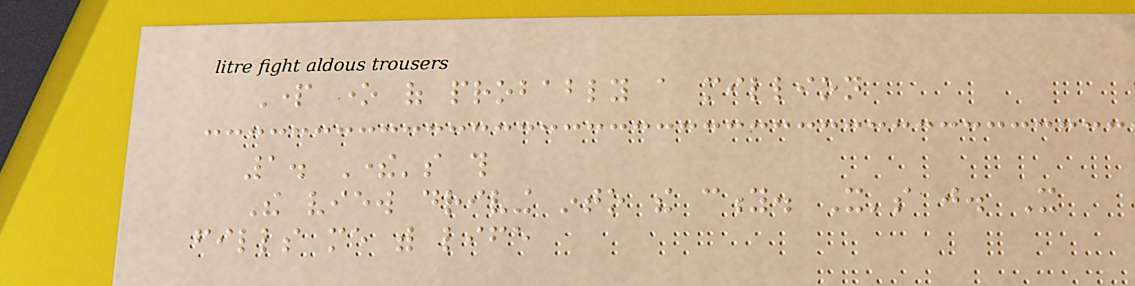Part one of probably a million
1. There's this
The view driving into the city. It's just. It
fills me with life
